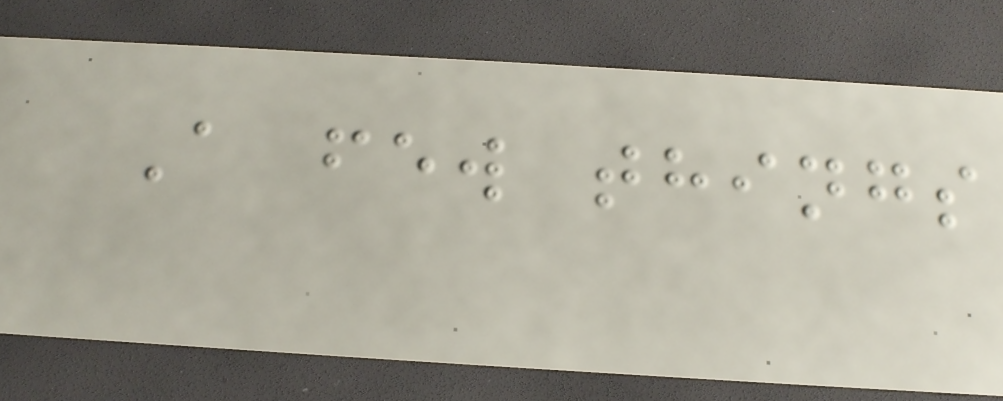A few things
